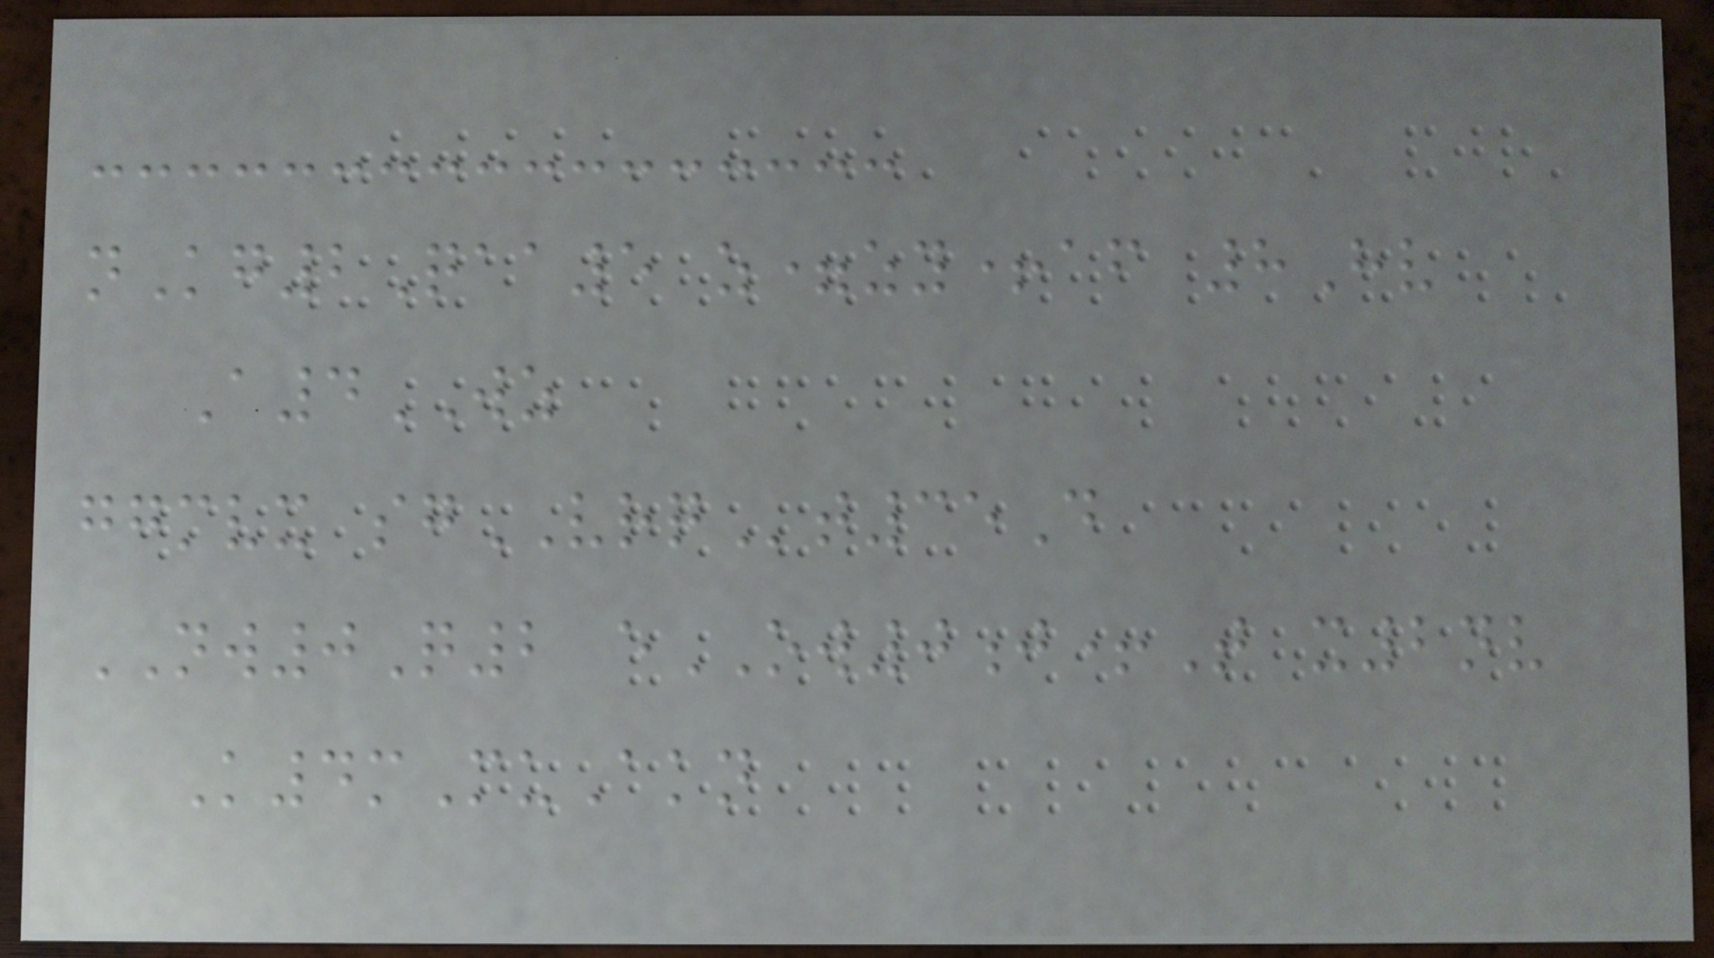nKg2Qaa5 z=zy+af 8Hv
A4WZ
ggmvx sgVRQt35D
NW0Q2 eOW0j+T x2nv
K4mMuAkn
